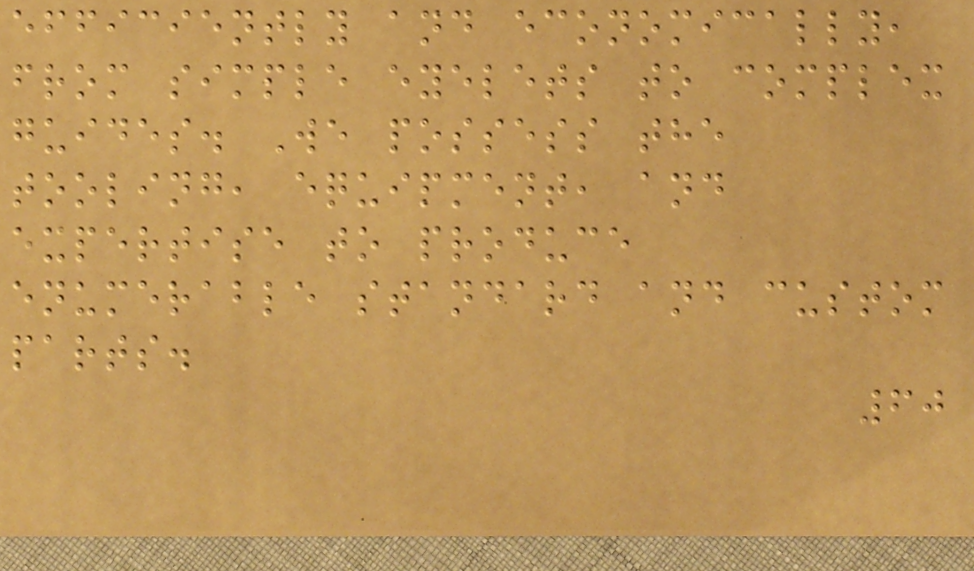efficiently and economically,
from simple eyelets to complex
guides. We possess the
tooling, equipment, and
expertise to produce
enumerable standard and custom
parts.
60
